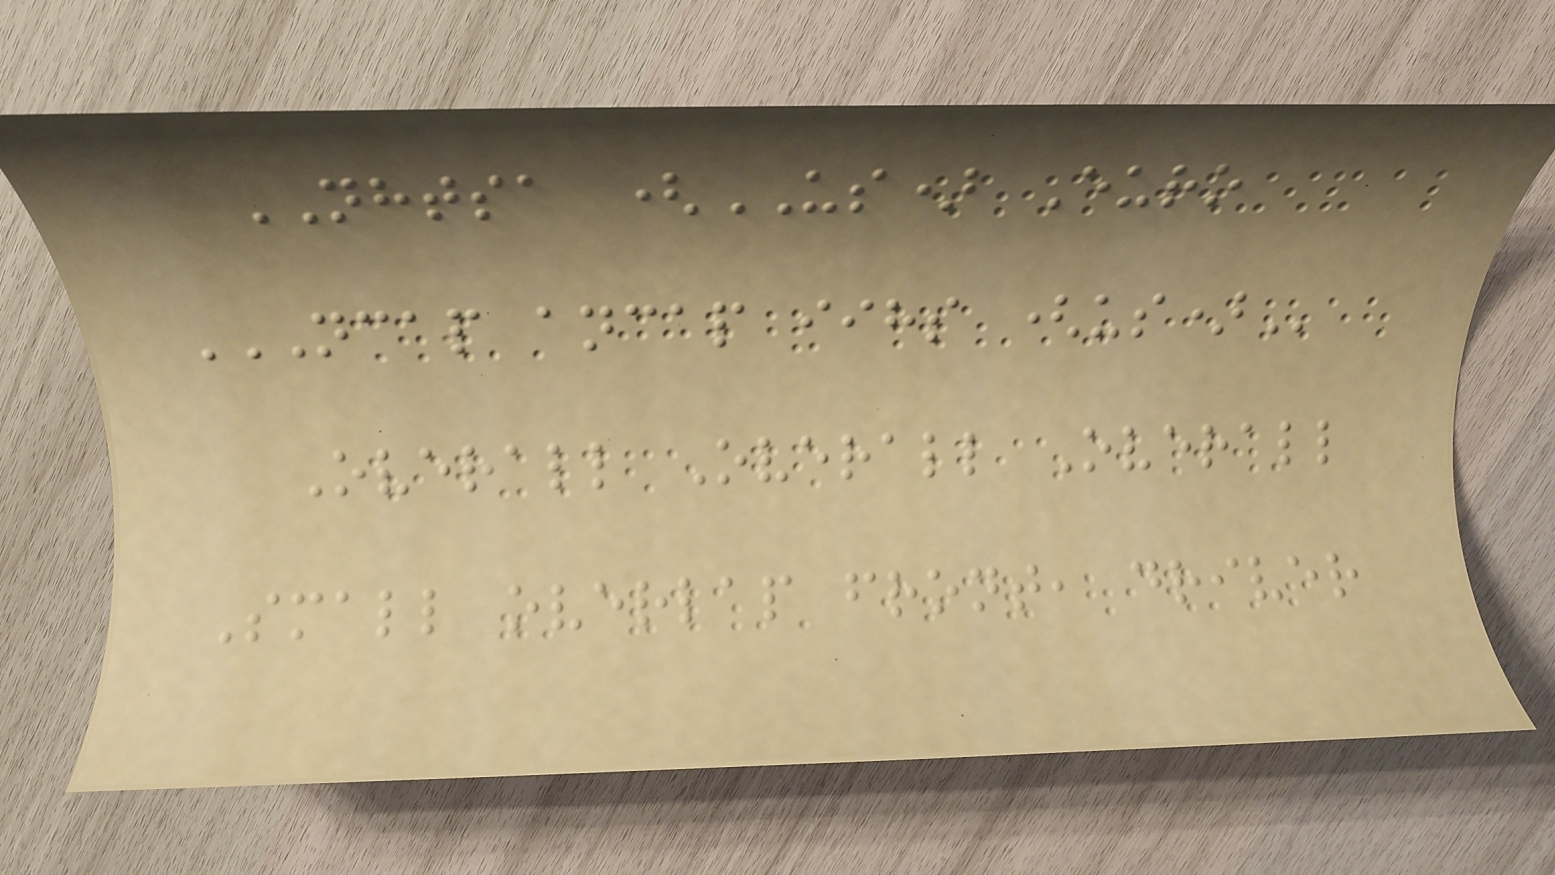NHTSA (US) Euro
NCAP ANCAP IIHS (US)
Overall Overall Overall
Small overlap front, driver
